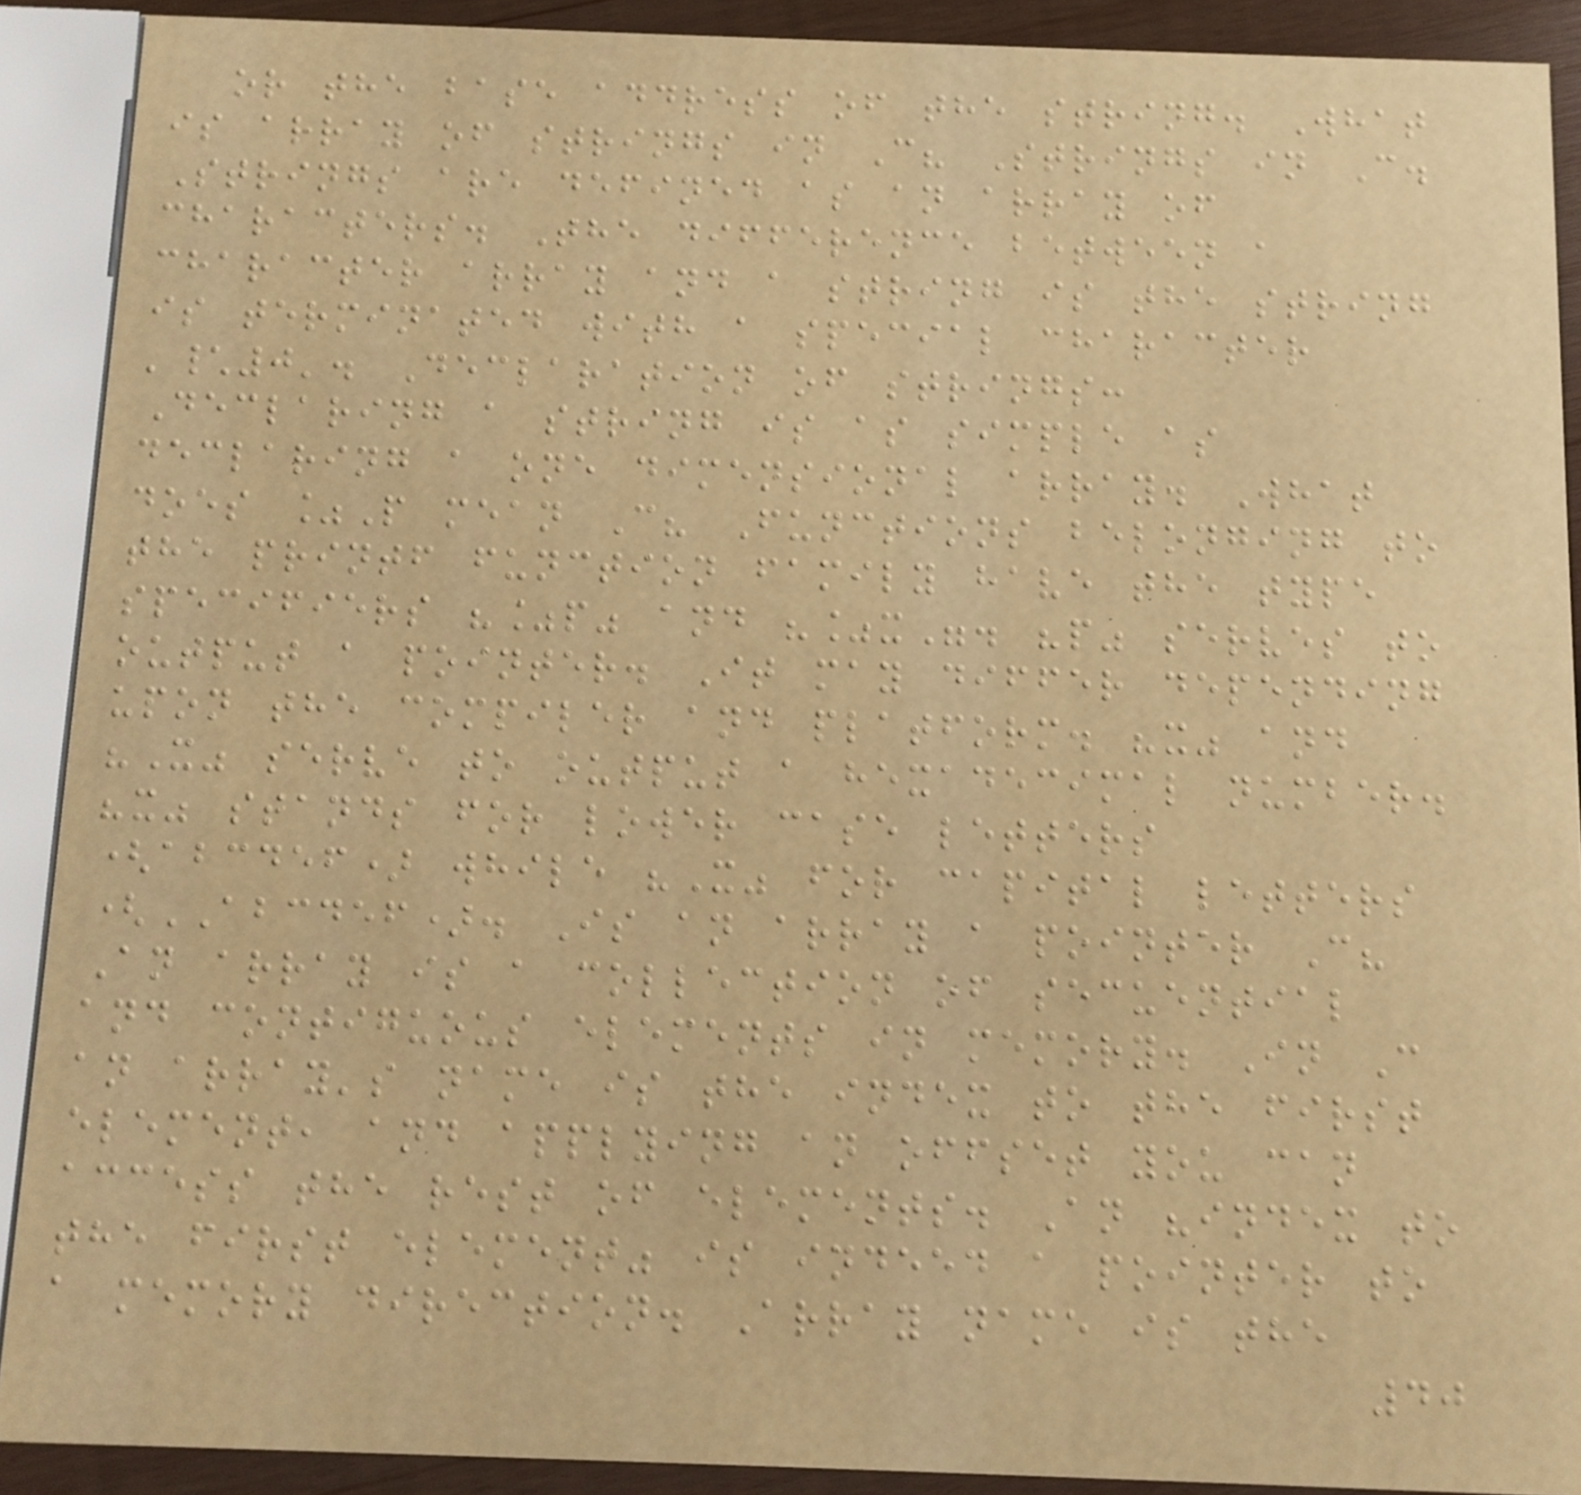or the base address of the string. What
is array of strings in C? Strings in C.
Strings are defined as an array of
characters. The difference between a
character array and a string is the string
is terminated with a special character
'\0'. Declaration of strings:
Declaring a string is as simple as
declaring a one dimensional array. What
does %P mean C? Functions belonging to
the printf function family have the type
specifiers "%p" and "%x". "p" serves to
output a pointer. It may differ depending
upon the compiler and platform. "x" and
"X" serve to output a hexadecimal number.
"x" stands for lower case letters
(abcdef) while "X" for capital letters
(ABCDEF). Is an array a pointer C?
An array is a collection of secuential
and contiguous elements in memory. In C
an array's name is the index to the first
element, and applying an offset you can
access the rest of elements. An "index to
the first element" is indeed a pointer to
a memory direction. Array name is the
40
